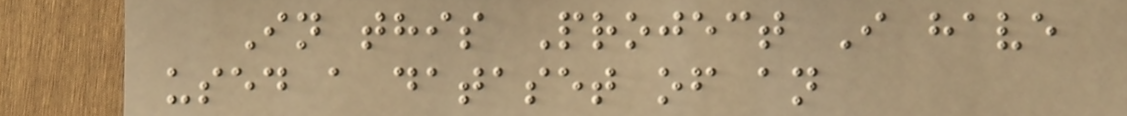In this Project I have
used a dataset of an
